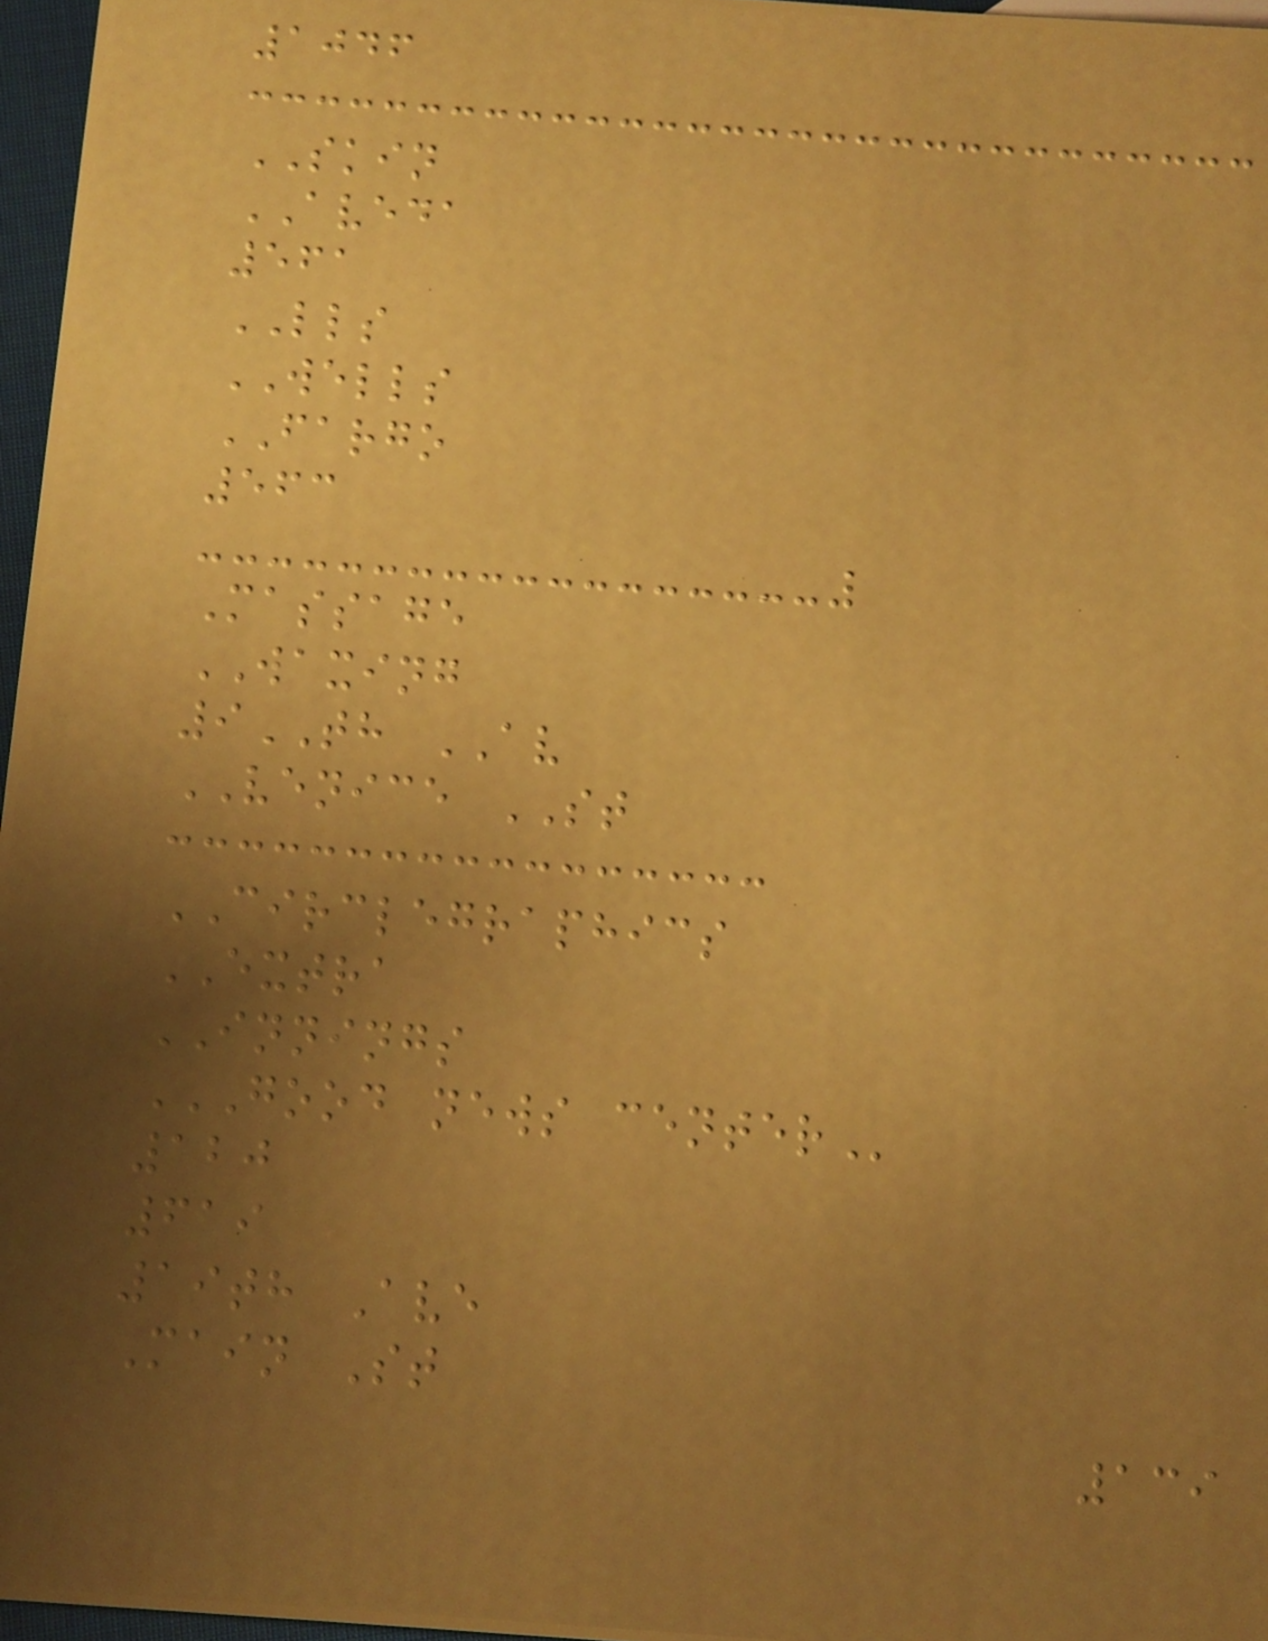1046
SKIN
AVEDA
561
LLS
WELLS
FARGO
563
Massage
WAXING
9TH AV
VENICE ST
CIRCLEGRAPHICS
EXTRA
INNINGS
GOOD NEWS CENTER
120
619
19th Ave
Main St
139
